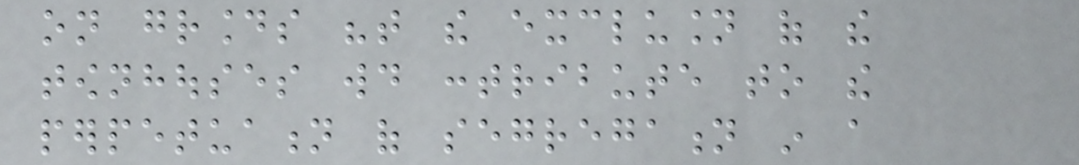on grounds "that the exclusion of the
townhouses would contribute to the
perpetuation of segregation in a
